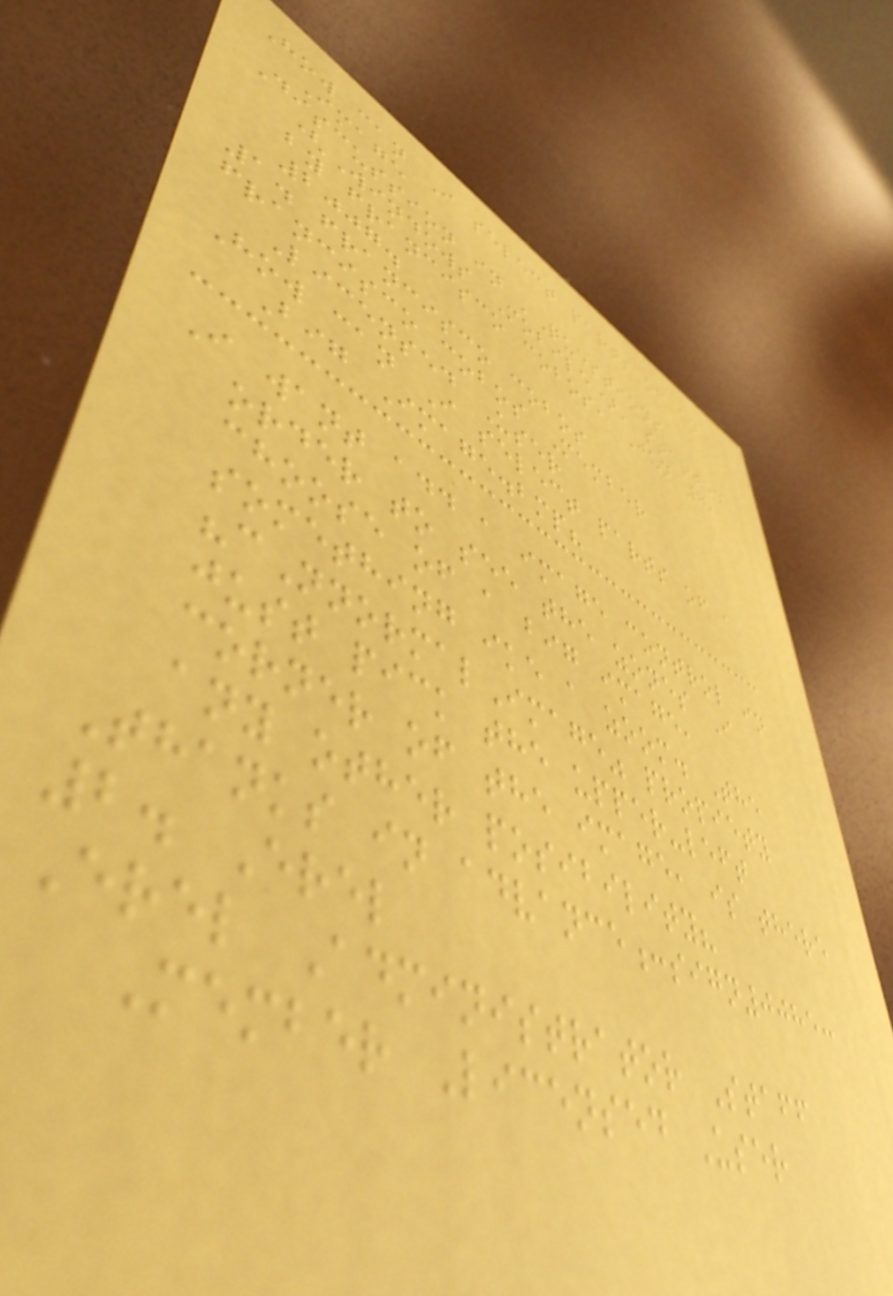How can I select parts of an
Image
Discussion in 'Questions
(Windows Mobile)' started
by francisco cobos, Jun 7,
2007.
1. francisco cobos
francisco cobos Member
Licensed User
How can I select parts of a
Big Image.bmp?
I want add a image control in
order to see the zones I
choose of a big image,
something ike a zoom. The
"cNnormalImage" propiety
just pick the upper-left
corner of the image, is there
any other posibility?
Thanks in advance:sign0085:
2. Erel
Erel Administrator Staff
Member Licensed User
